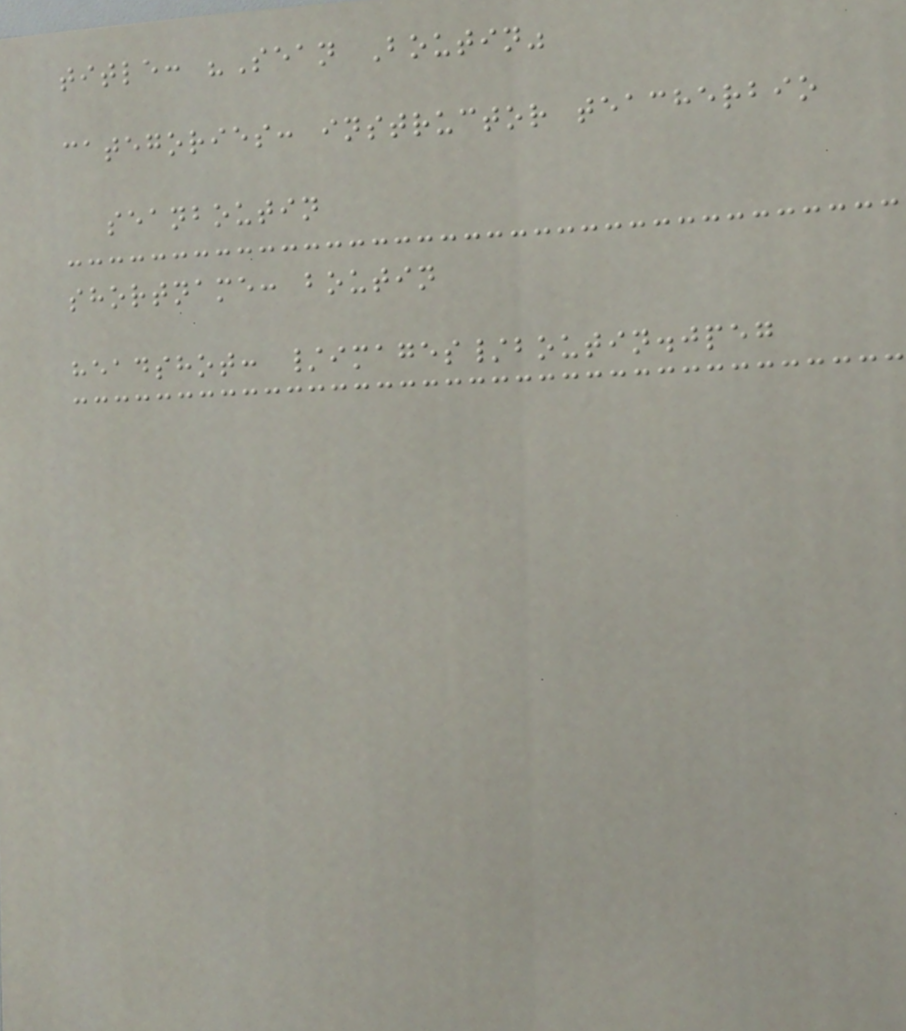title: "Sean Boutin"
categories: instructor teacherbio
seanboutin
shortname: boutin
headshot: /images/boutin.jpeg
